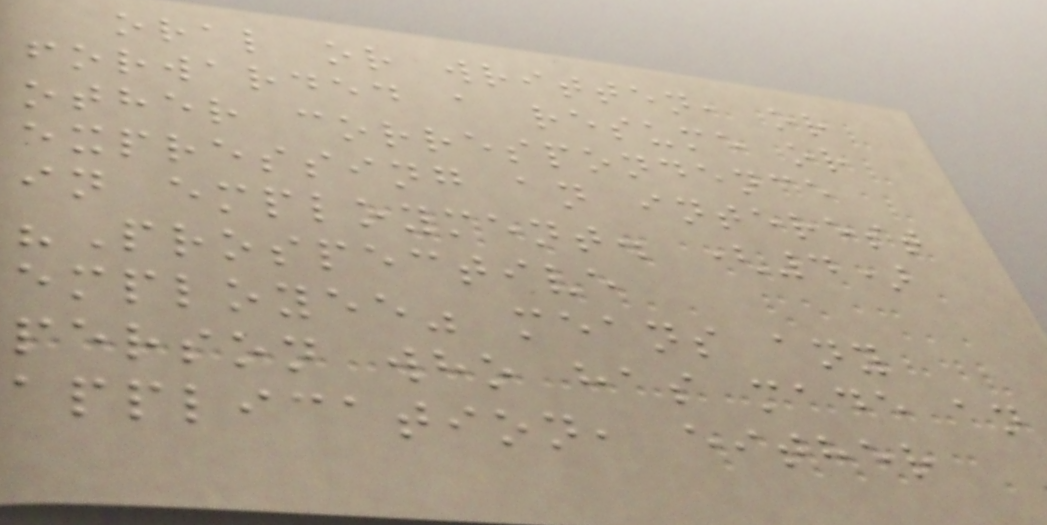oral or written, or
forwarded a resume or
other correspondence
expressing an interest
in employment. (4)
"Prospective
employee" means any
person who has made an
application, either
